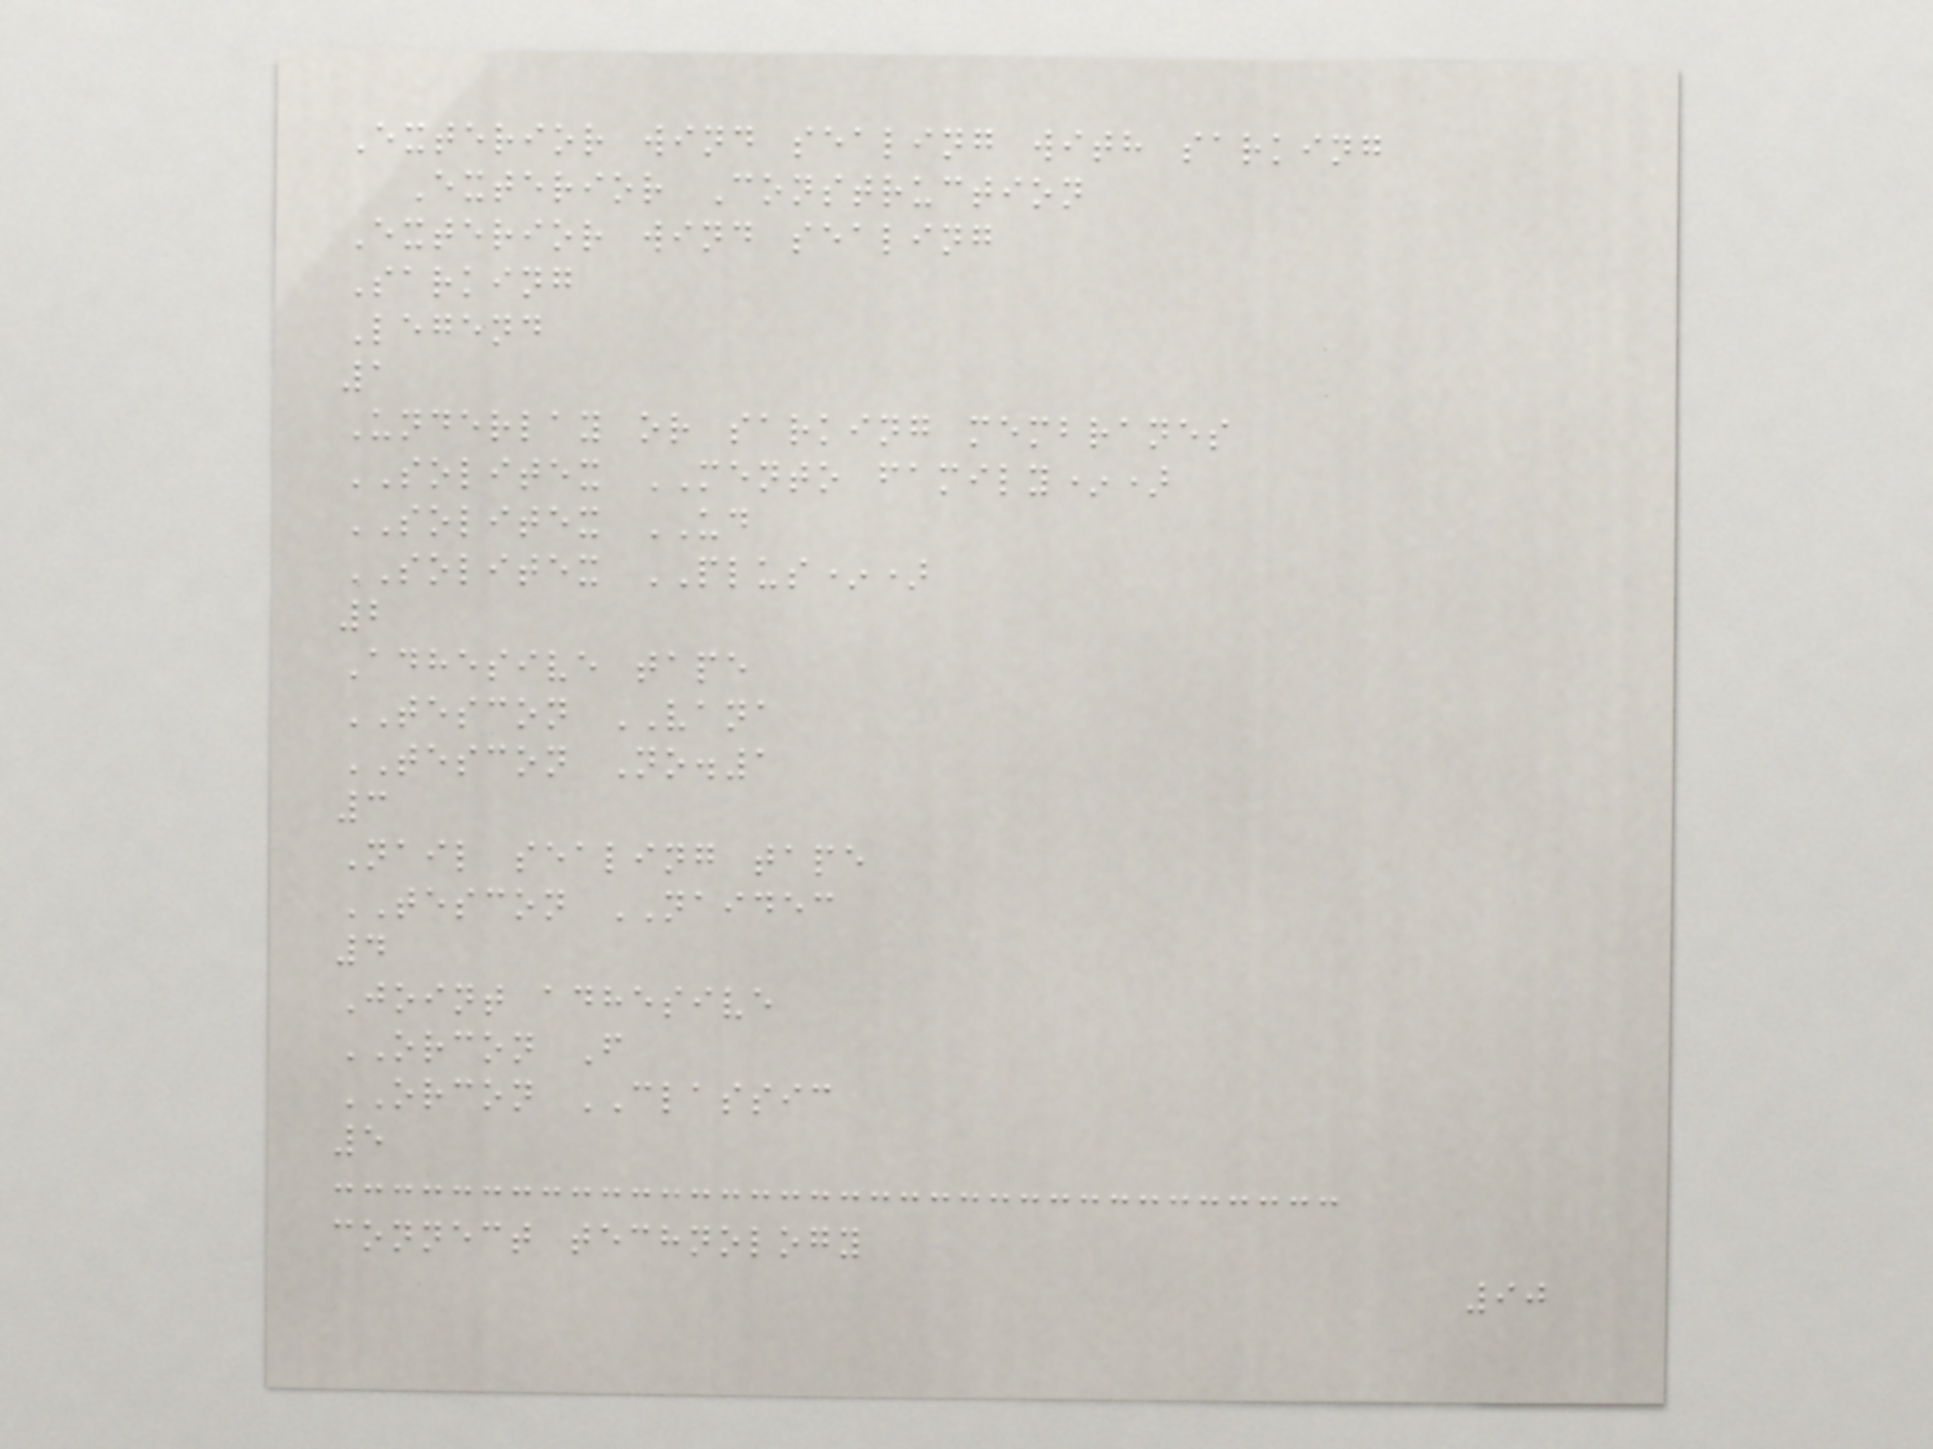Exterior wind sealing with sarking
Exterior Construction
Exterior wind sealing
Sarking
Legend
1
Underlay or sarking membranes
SOLITEX MENTO family*)
SOLITEX UD
SOLITEX PLUS*)
2
Adhesive tape
TESCON VANA
TESCON No.1
3
Nail sealing tape
TESCON NAIDEC
4
Joint adhesive
ORCON F
ORCON CLASSIC
5
connect technology
90
